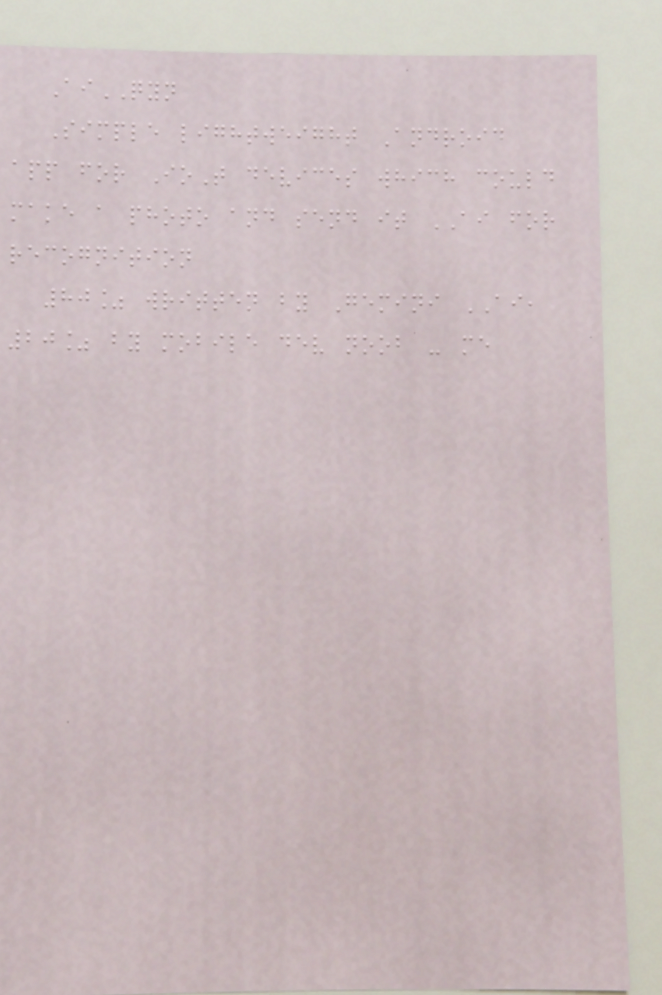AiQYN
Simple lightweight Android
app for IoT devices which could
make a photo and send it AI for
recognition
80% written by Gemini AI,
20% by mobile dev noob - me
